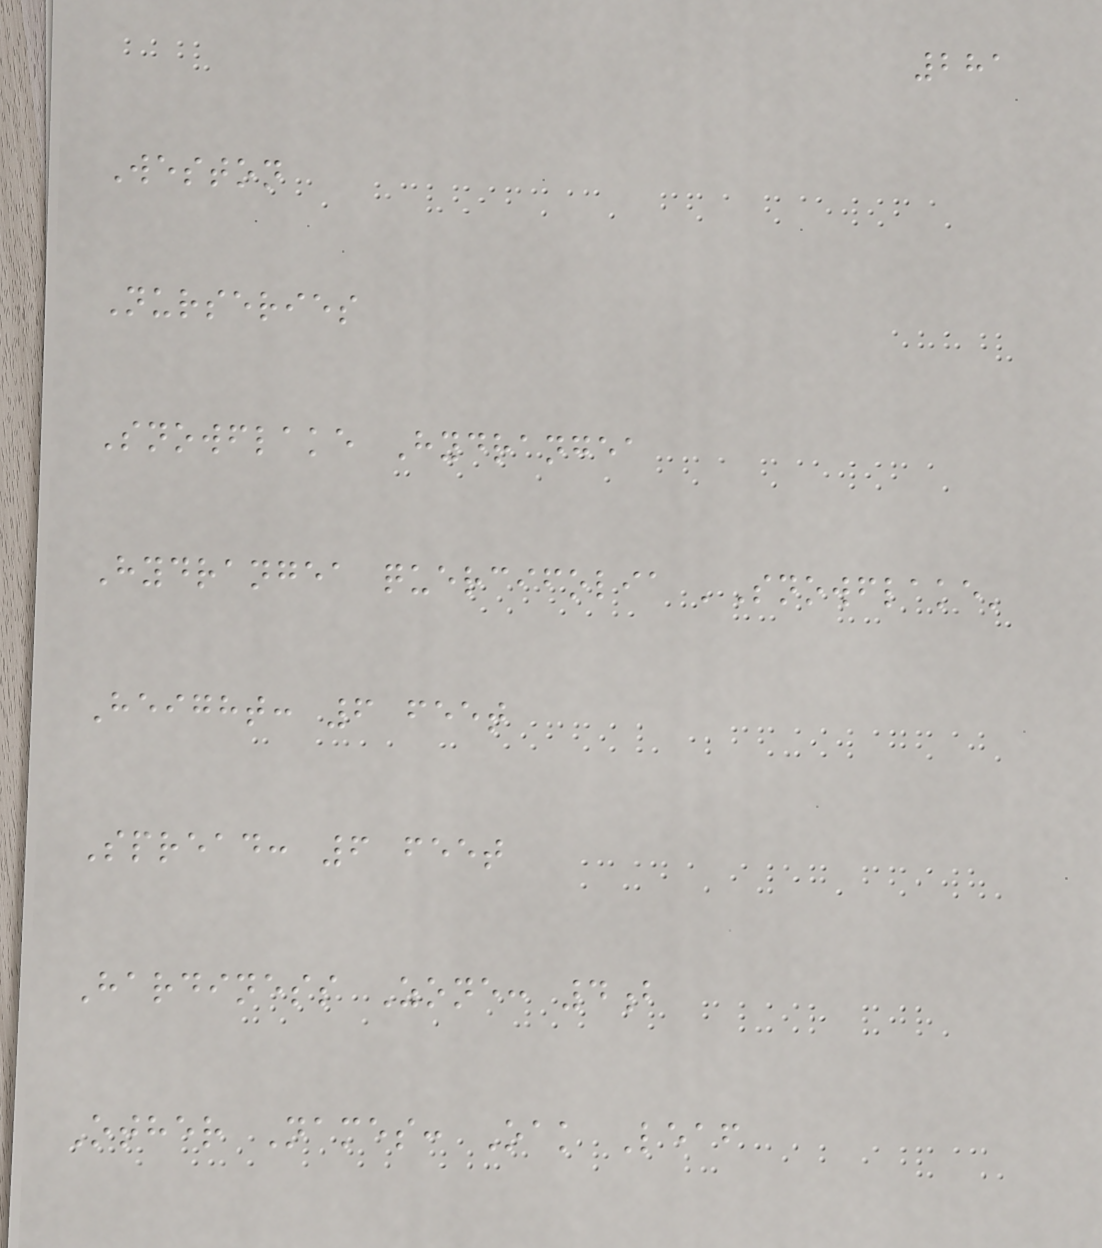281
Weston
Nurseries
Snowflake Hydrangea
Hydrangea quercifolia 'Snowflake'
Height: 6 feet
Spread: 6 feet
Hardiness Zone: 4b
Other Names: Oak Leaf
